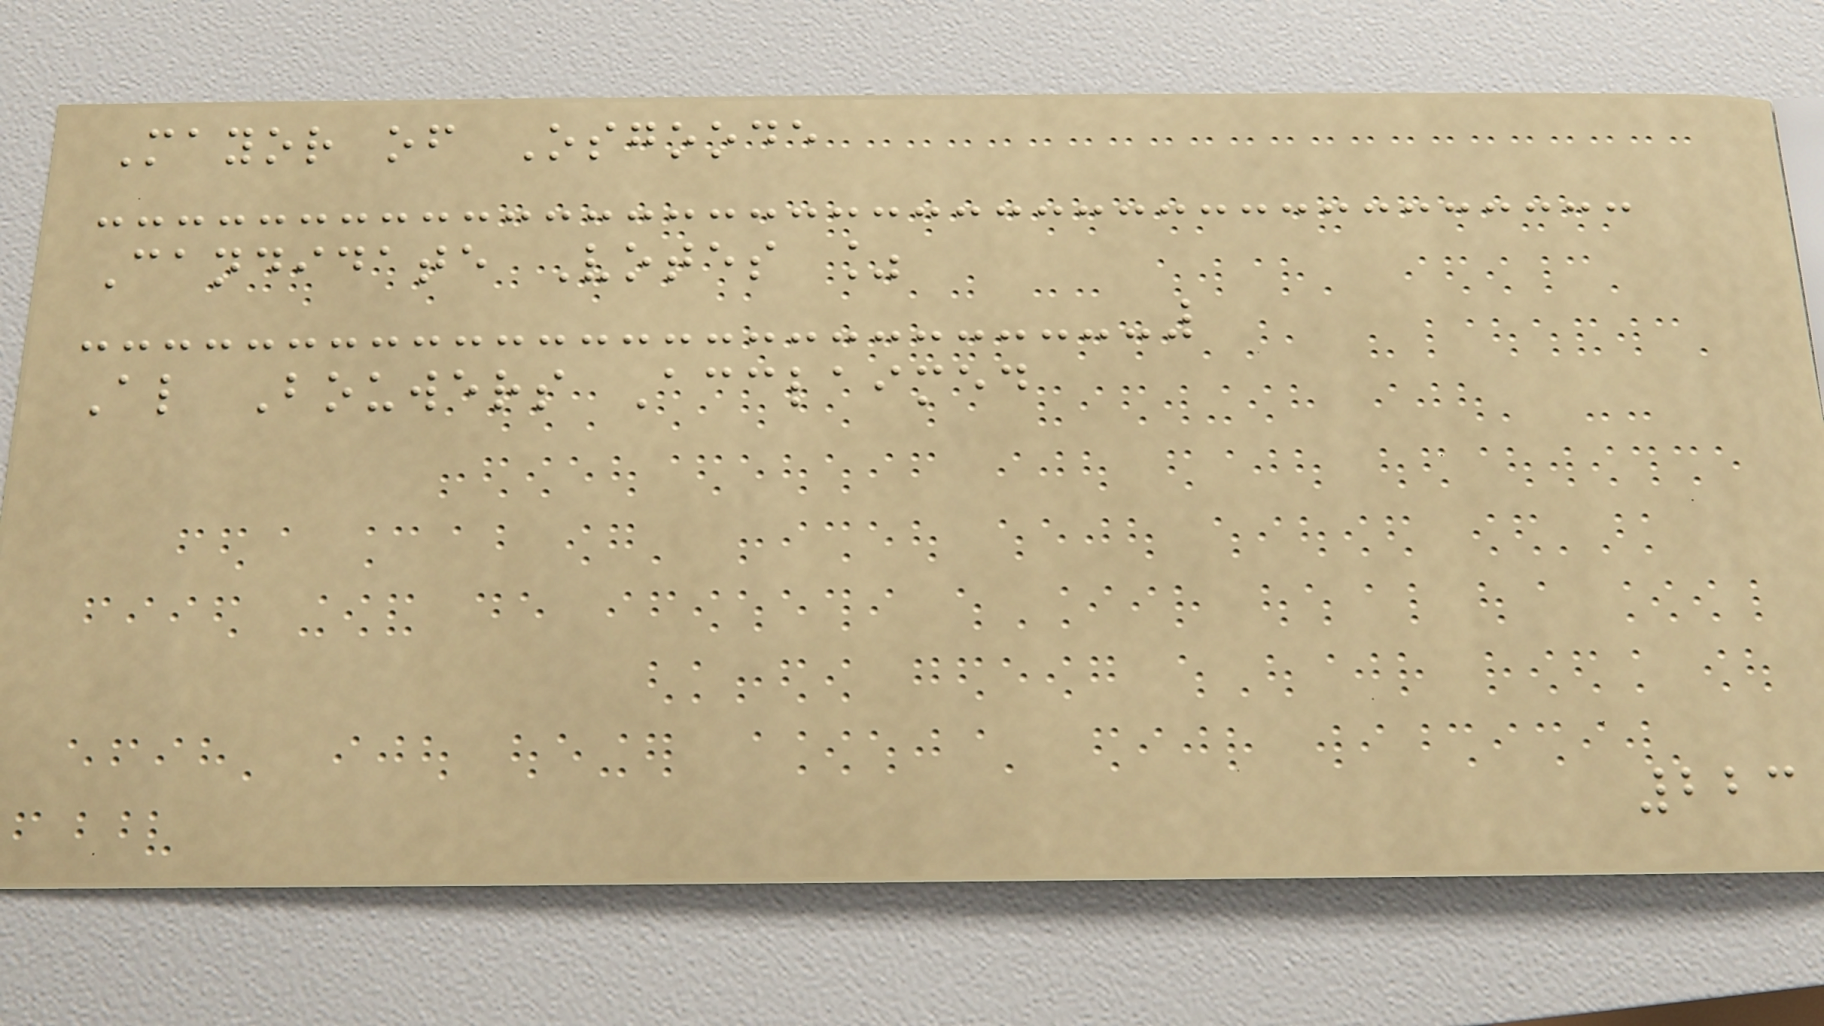Mayor of Osgoode
Candidate Votes %
Al Bouwers Acclaimed
223
